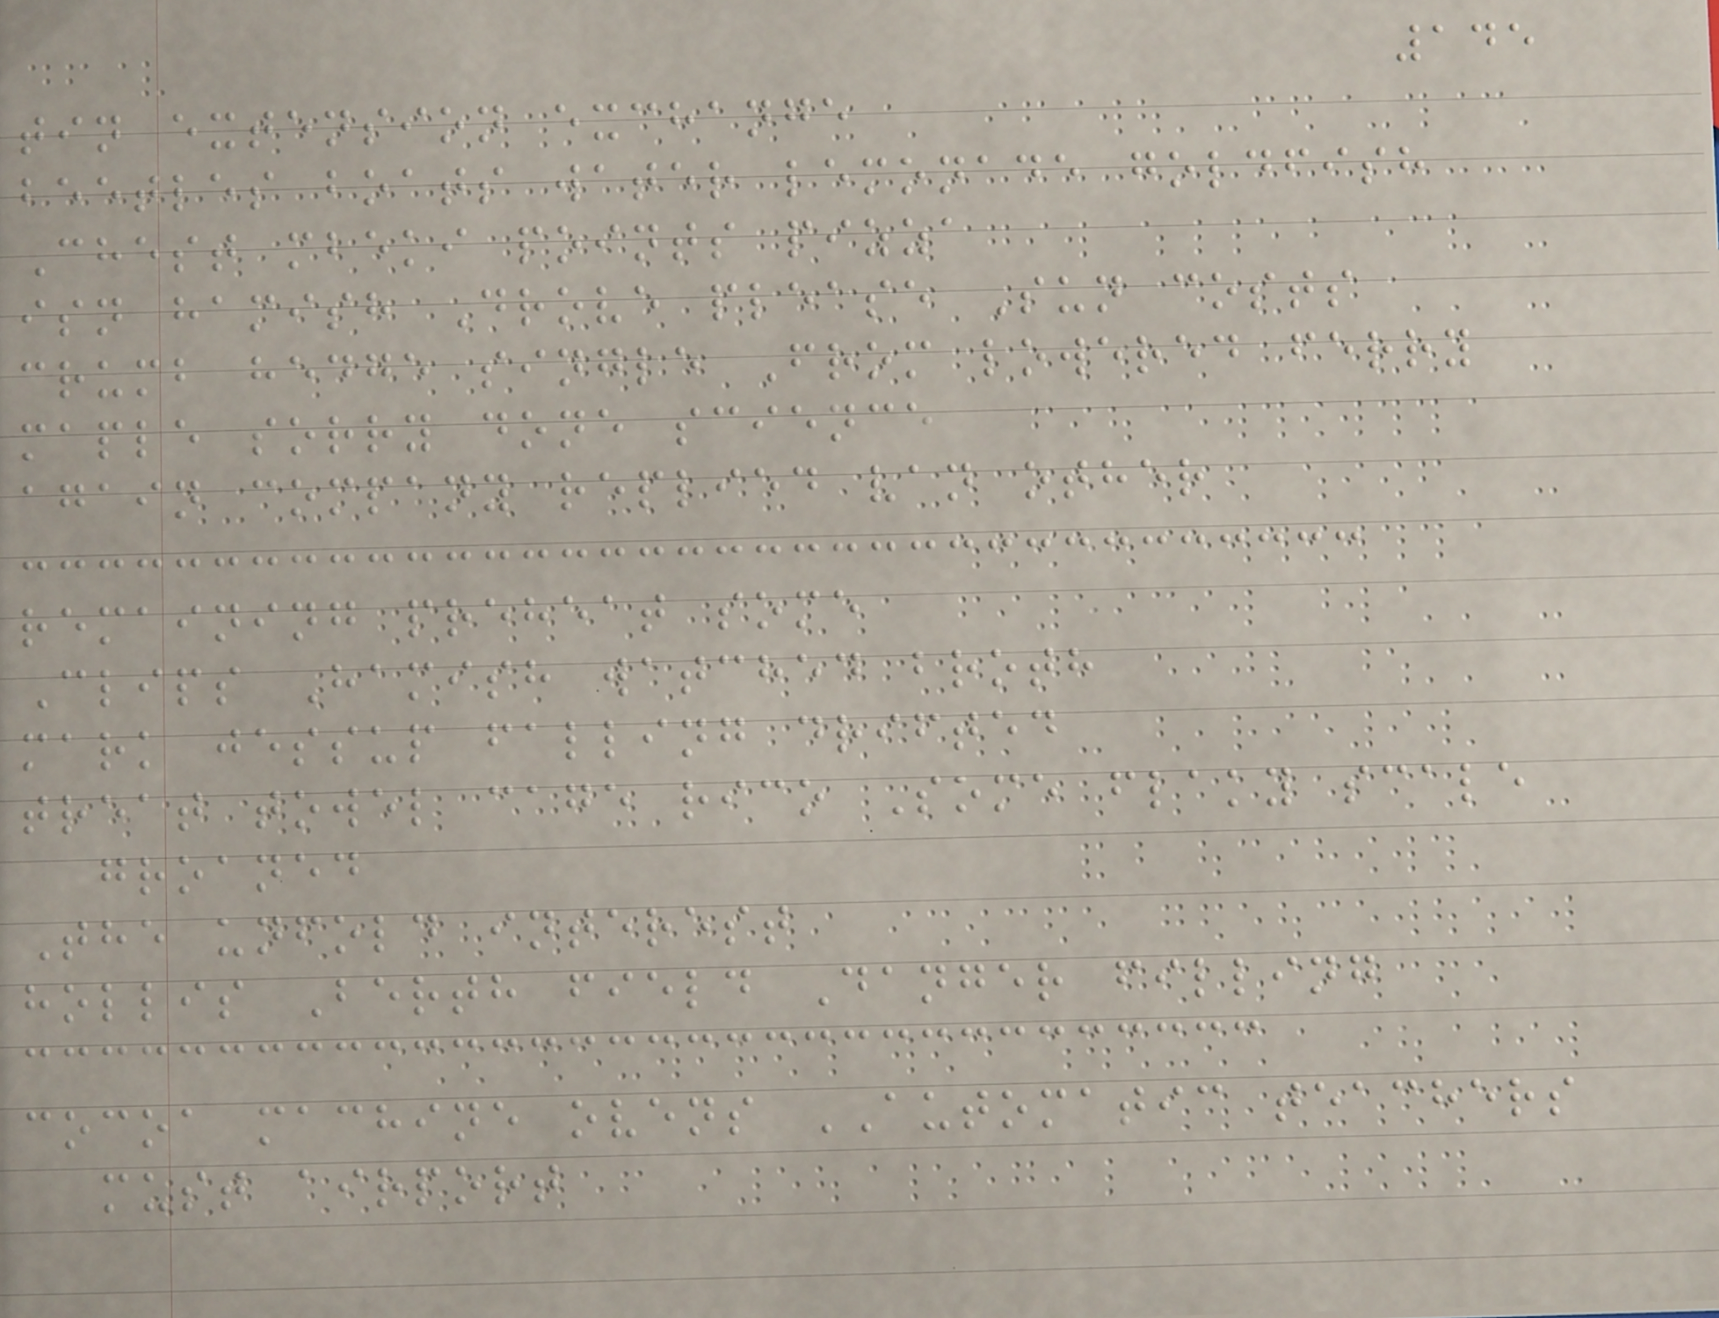145
tin extension exchange
beetles boats water lemonade goldfish
Chest mbeki points pizza
isn hamish Drove please Sun costs
crumb hedge single From lowered ferry
maple sorry done science
again company replied van other
remaining preheat some
Clips Hamish watched broth
mark jessup falling drifted
treat towel cage rico Some flaky scale
groaned
The unfold interest
hollis Berth field Danger filling
cocoa machine ovens AUTOMATIC teachers
must airport
